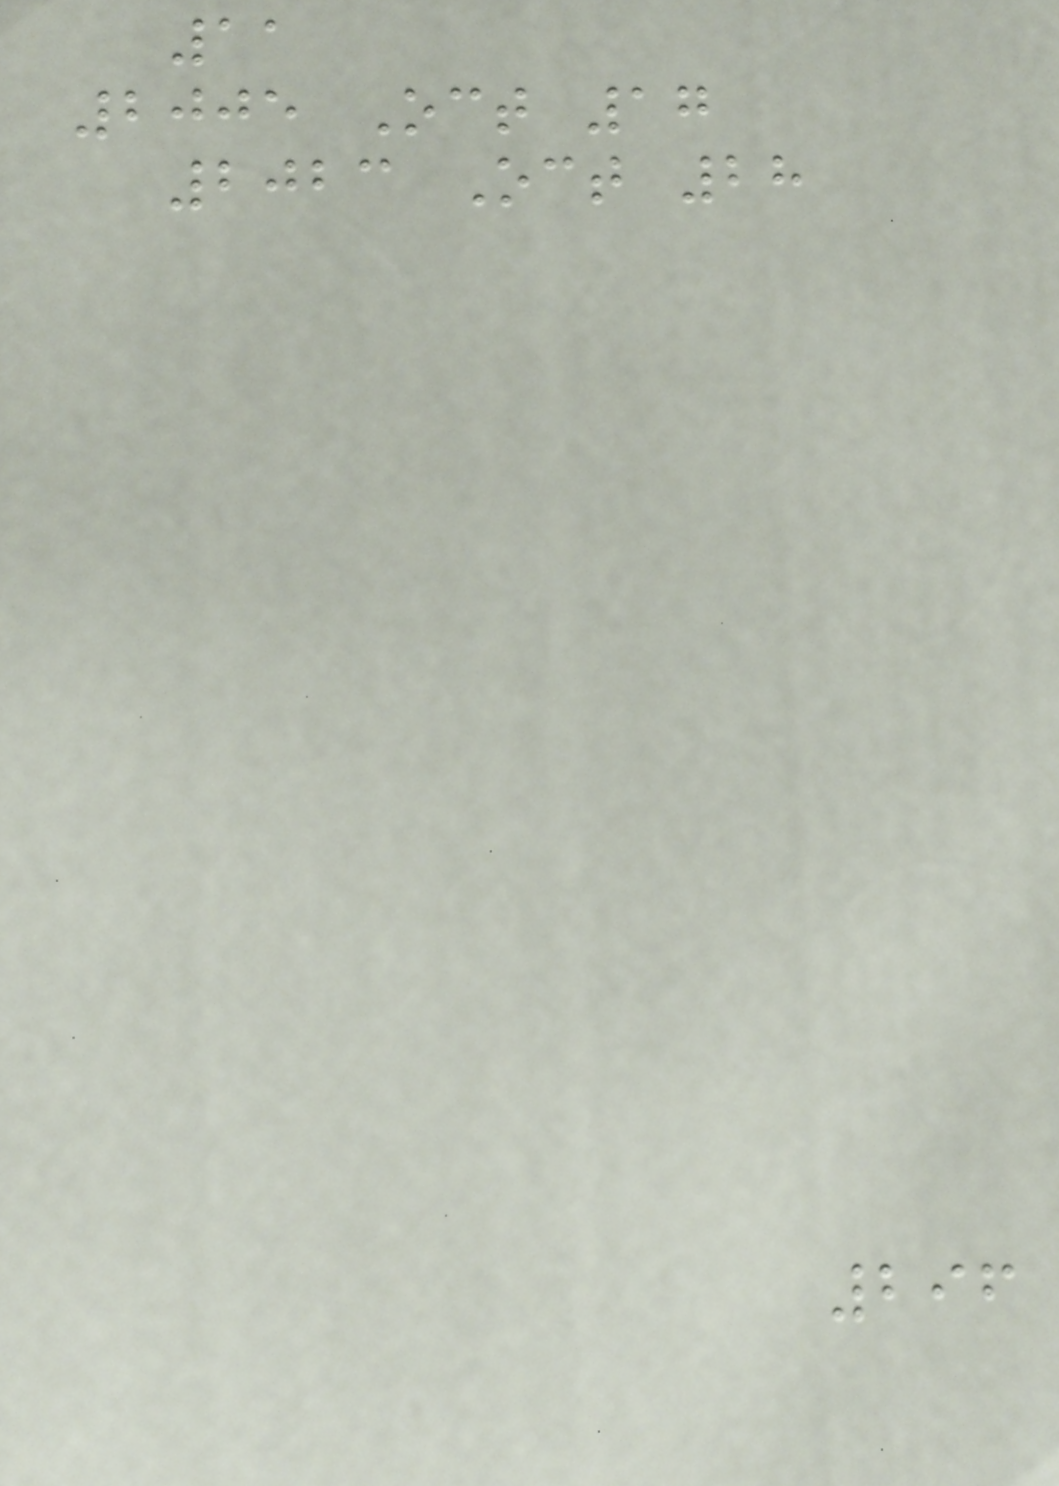11
2005 Oct 17
2023 Oct 28
296
